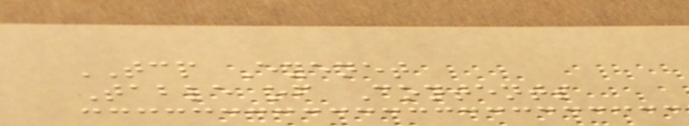TCP Eyenet
Table of Contents
